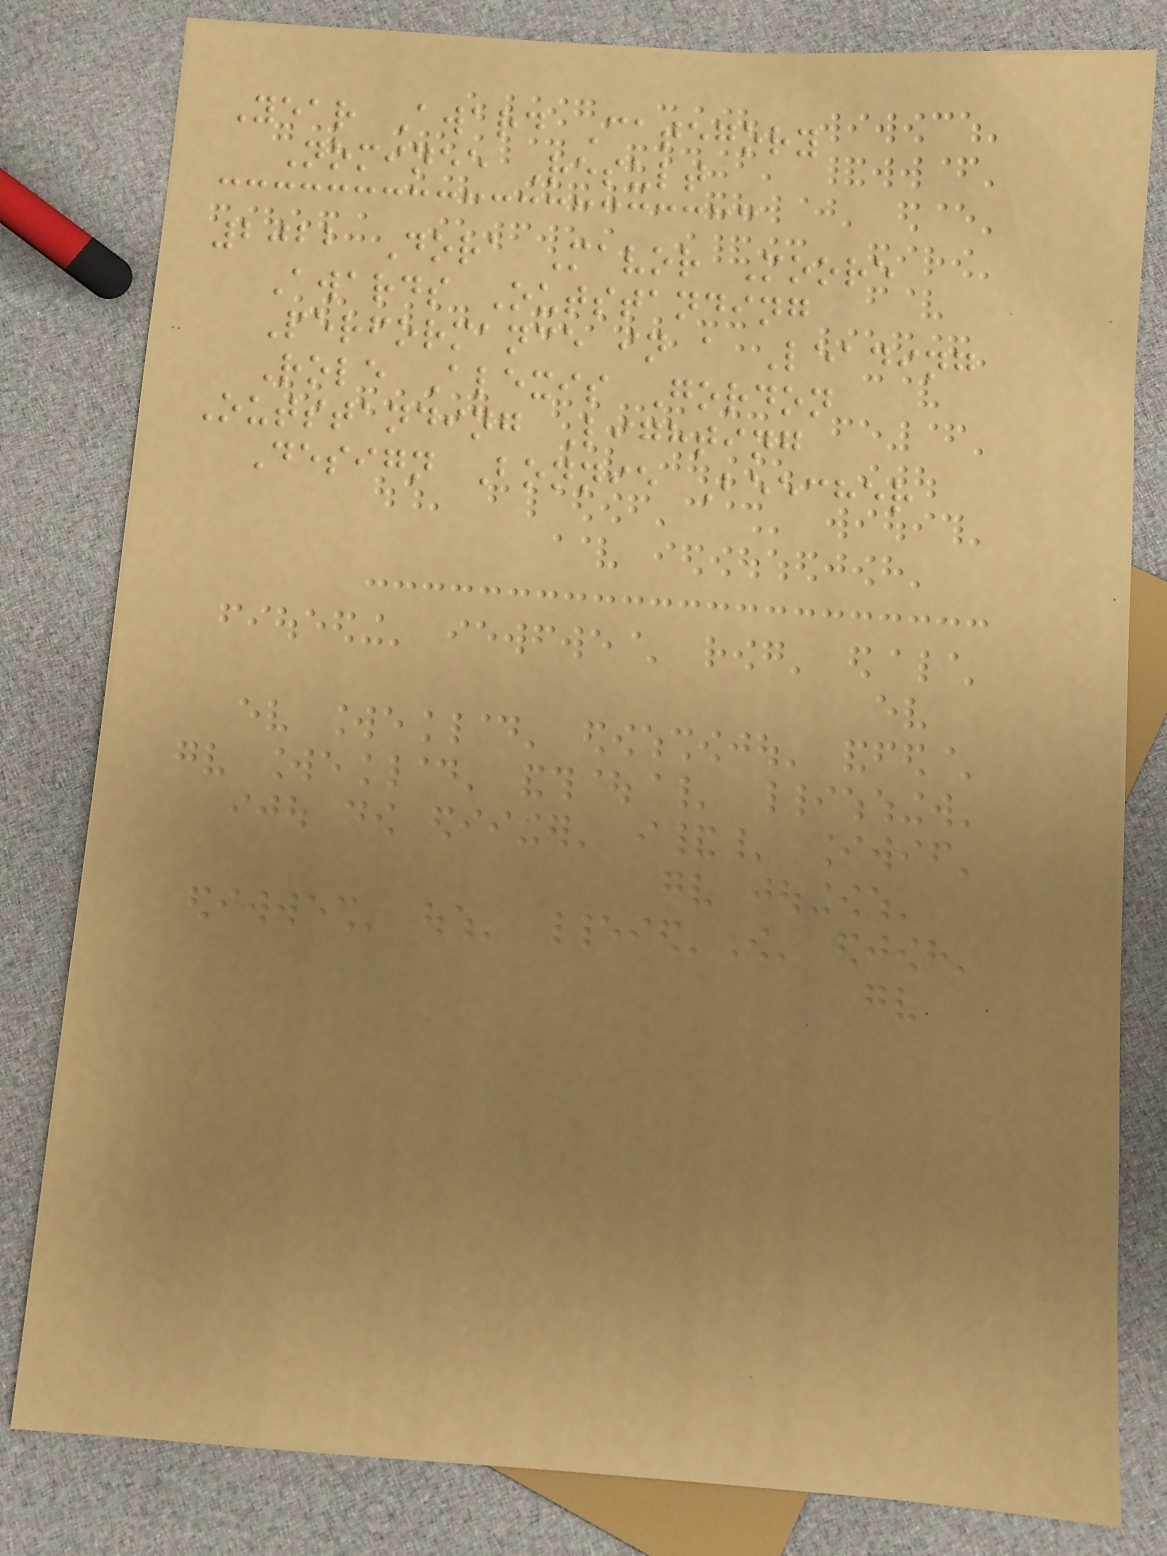Year Award Category
Nominee Result
2022 Dora Mavor Moore
Awards Outstanding
Performance in a Leading
Role Alexis Gordon
Outstanding Lighting
Design Bonnie Beecher
